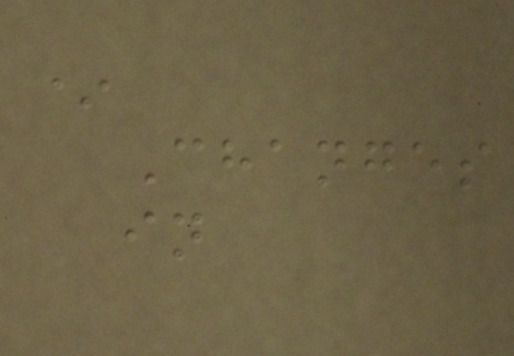*
Changes
in
